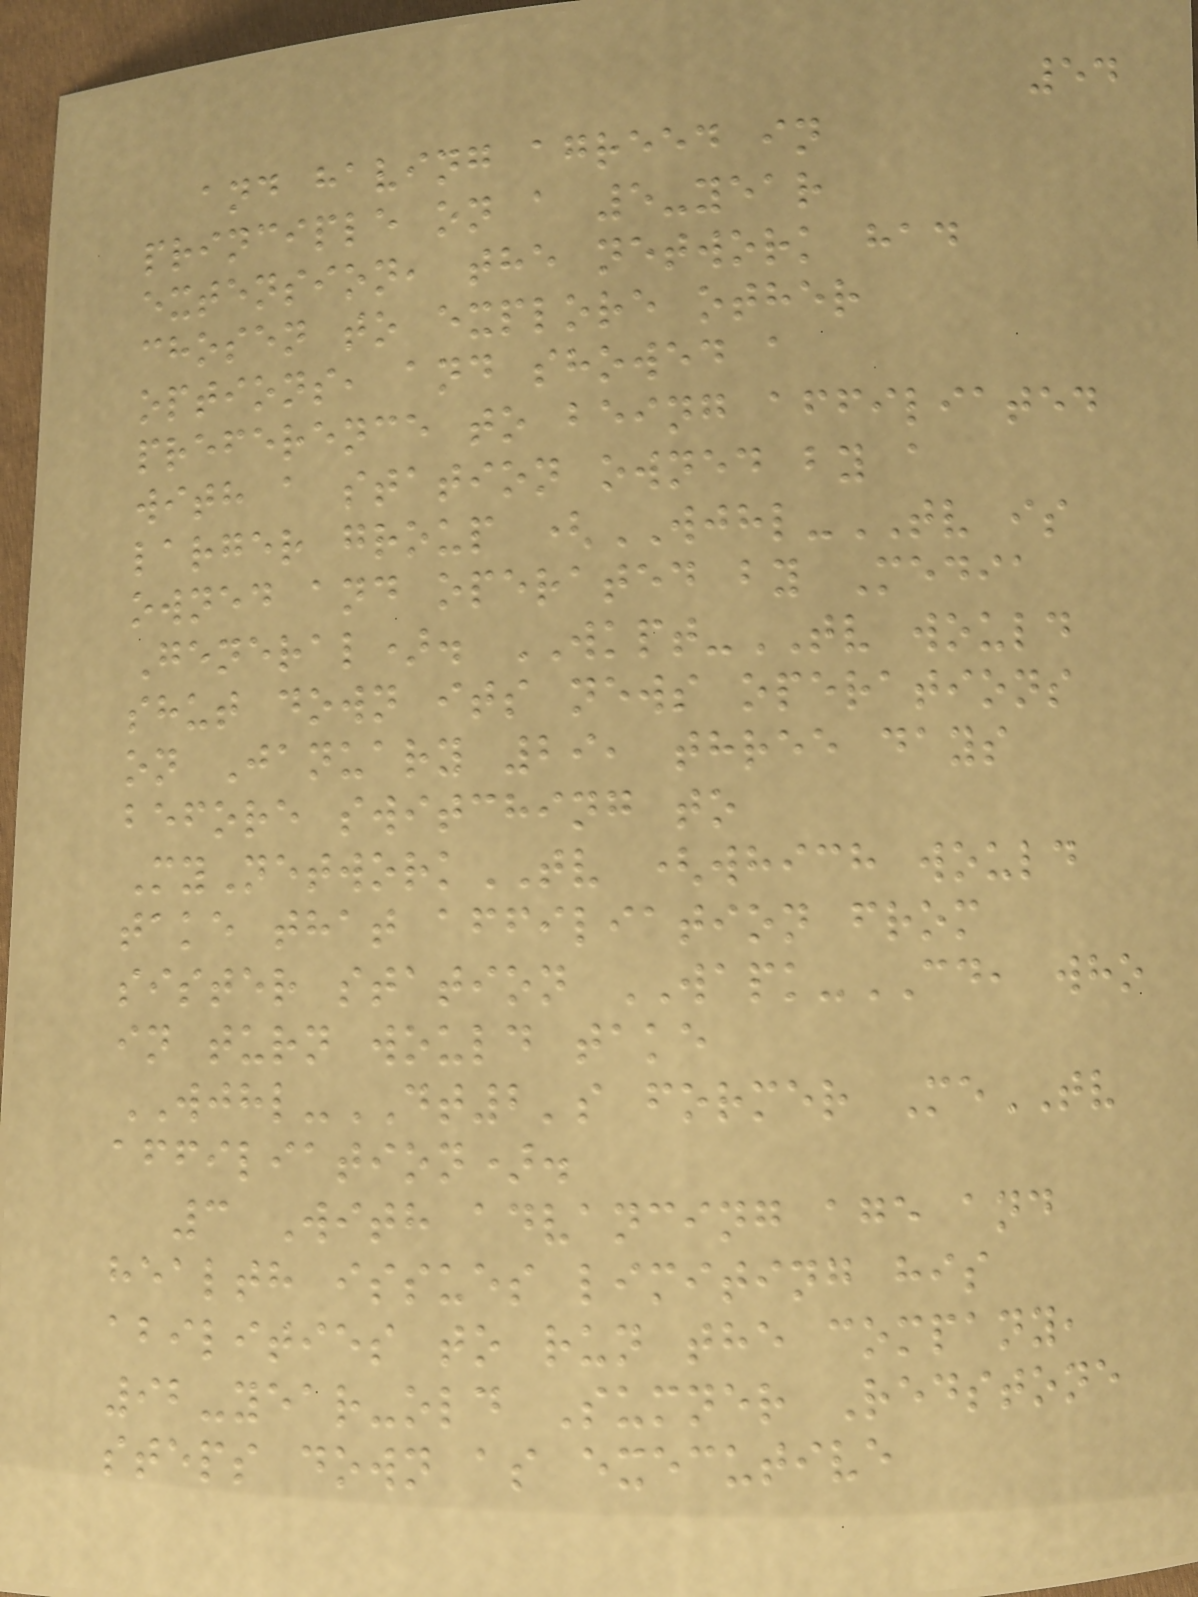54
and having agreed in
principle on a 5-year
extension, the network had
chosen to explore other
options, and showed a
preference to being affiliated
with a station owned by a
larger group (WJHL-TV is
owned and operated by Media
General). WKPT-TV would
shut down its news operations
on January 29, three days
before switching to
MyNetworkTV (which would
take that affiliation from
sister station WAPK-CD, who
in turn would take
WJHL-DT2's former MeTV
affiliation).
3 With advancing age and
health issues limiting his
abilities to run the company,
92-year-old Sumner Redstone
steps down as executive
